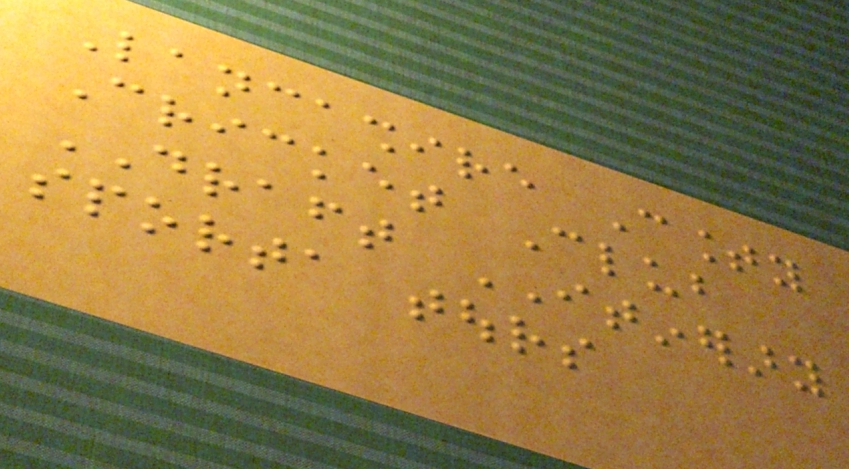Lancashire County
Cricket Club
DRAFT ITINERARY
sporta tours
